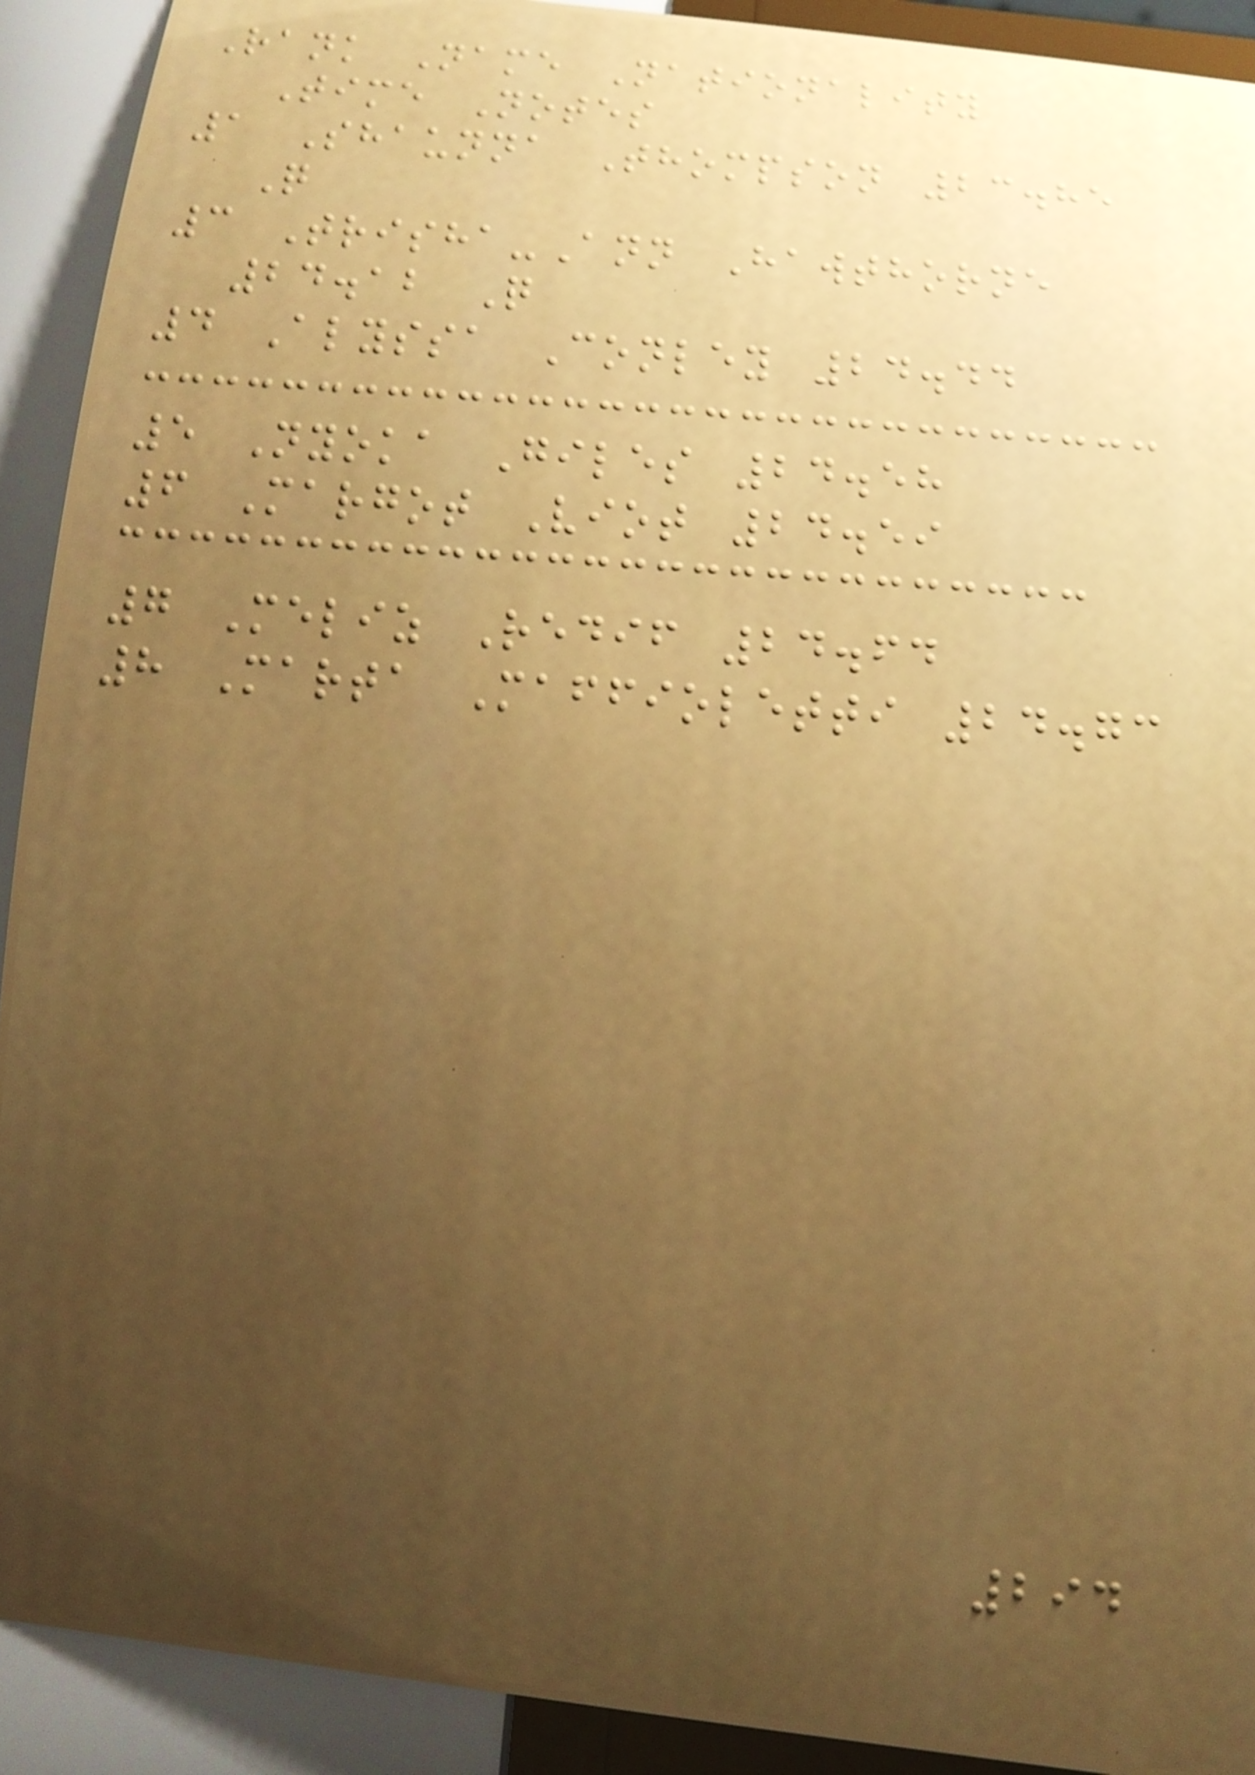Rank Name Nationality
Time Notes
1 Shaunna Thompson 23.85
Q
3 Trisha-Ann Hawthorne
24.12 Q
4 Alyssa Conley 24.44
5 Nyoka Giles 24.58
6 Margot Viot 24.59
7 Meliz Redif 24.64
8 Marta Maffioletti 24.73
294
